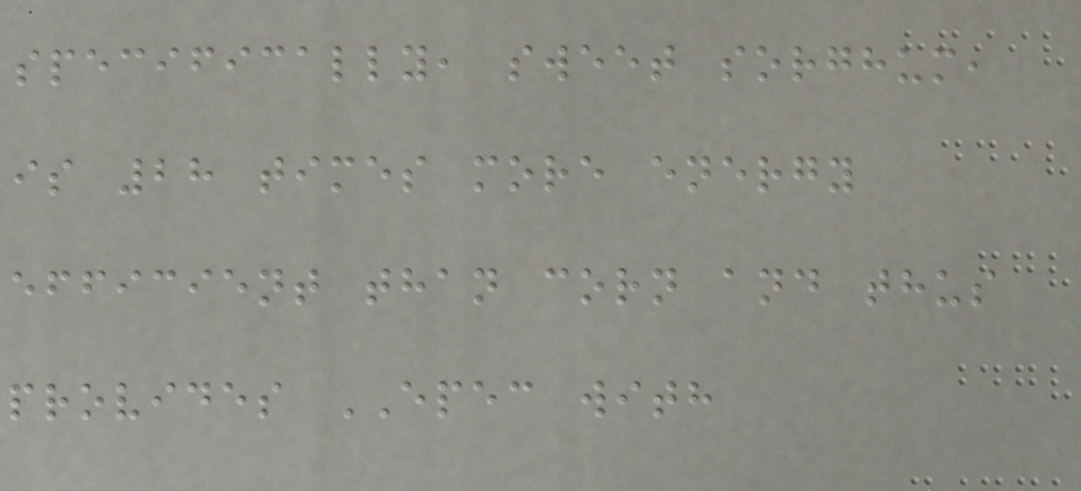specifically, sweet sorghum,
is 28 times more energy
efficient than corn and thus
provides EPEC with
